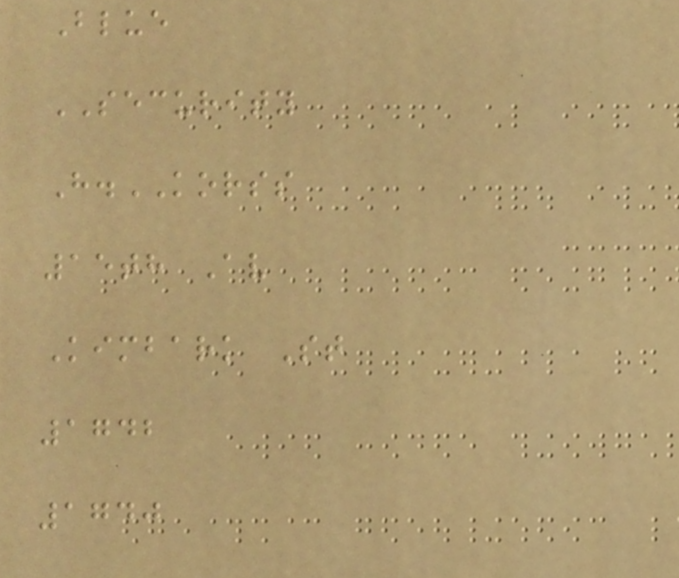Blue
SECURITY
H.KORSS
15th Av
Kimbark St
1742
1740
